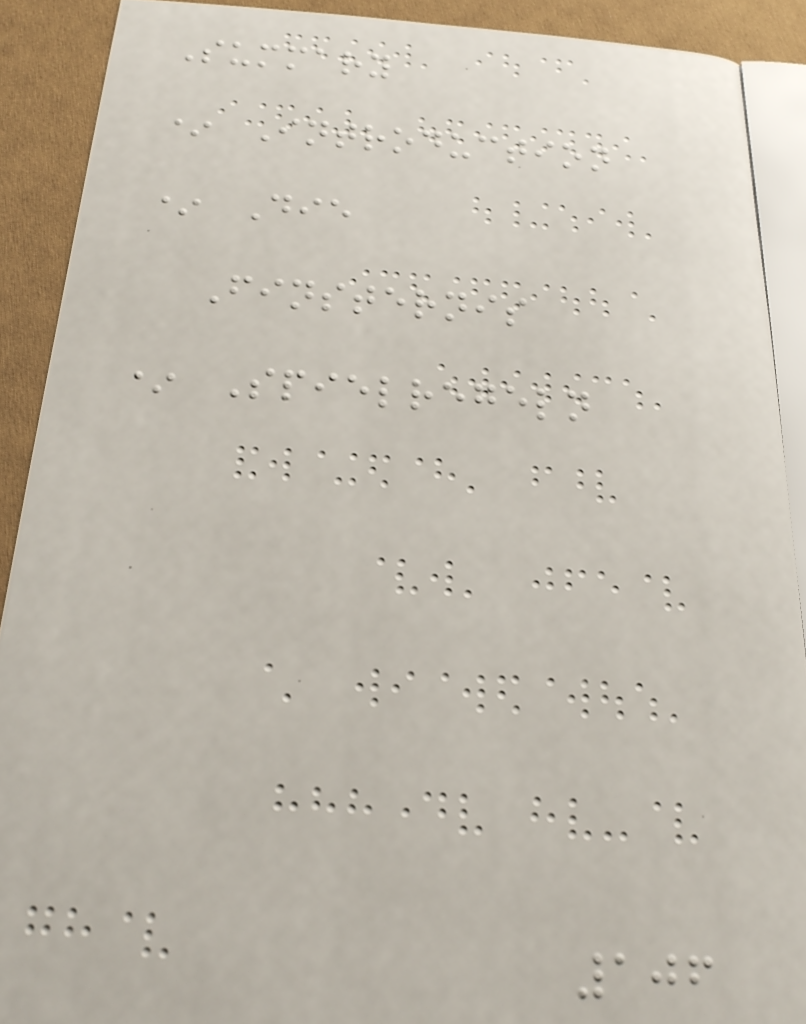Summary
* Introduction
* Die
Finsternis
* Spielregeln
106
